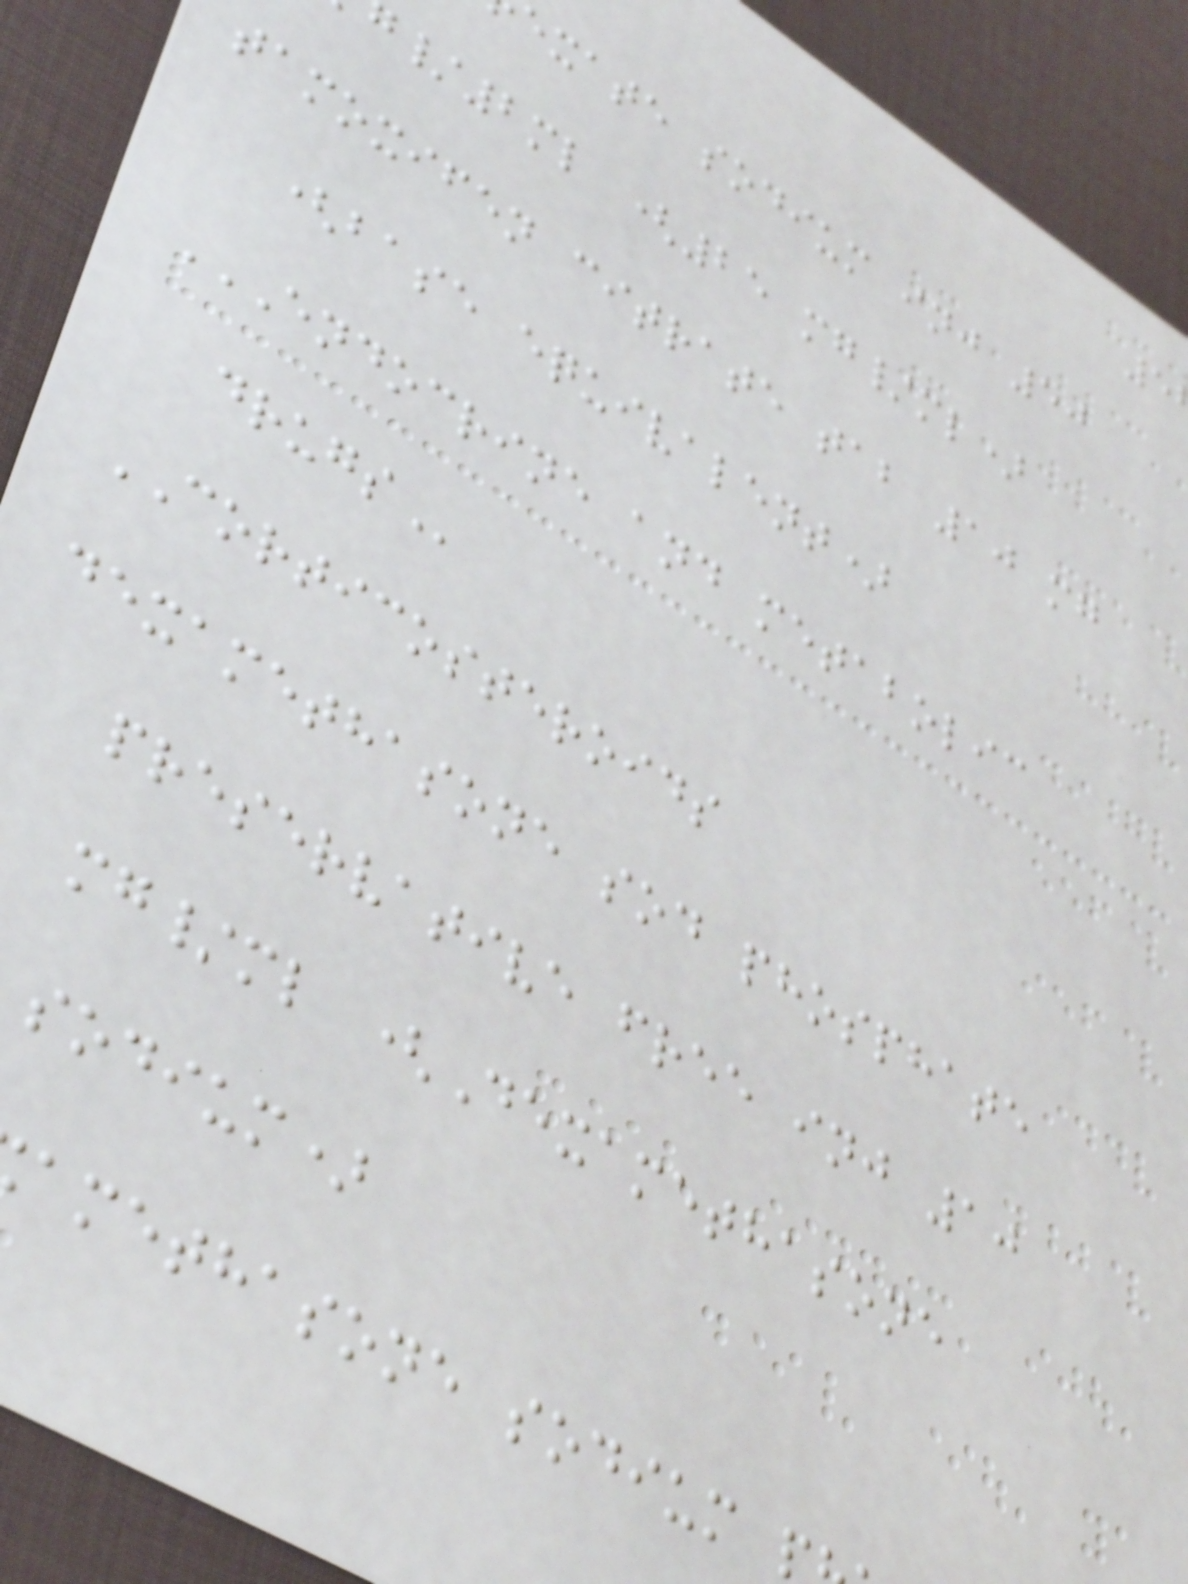exate sodium inj 50
/2ml (25 mg/ml)
tamoxifen citrate tab 10 mg
(base equivalent)
ENDOCRINE AND METABOLIC
CORTICOSTEROIDS
dexamethasone sod phosphate
preservative free inj 10
mg/ml (Dexamethasone
sodium)
amethasone sodium
